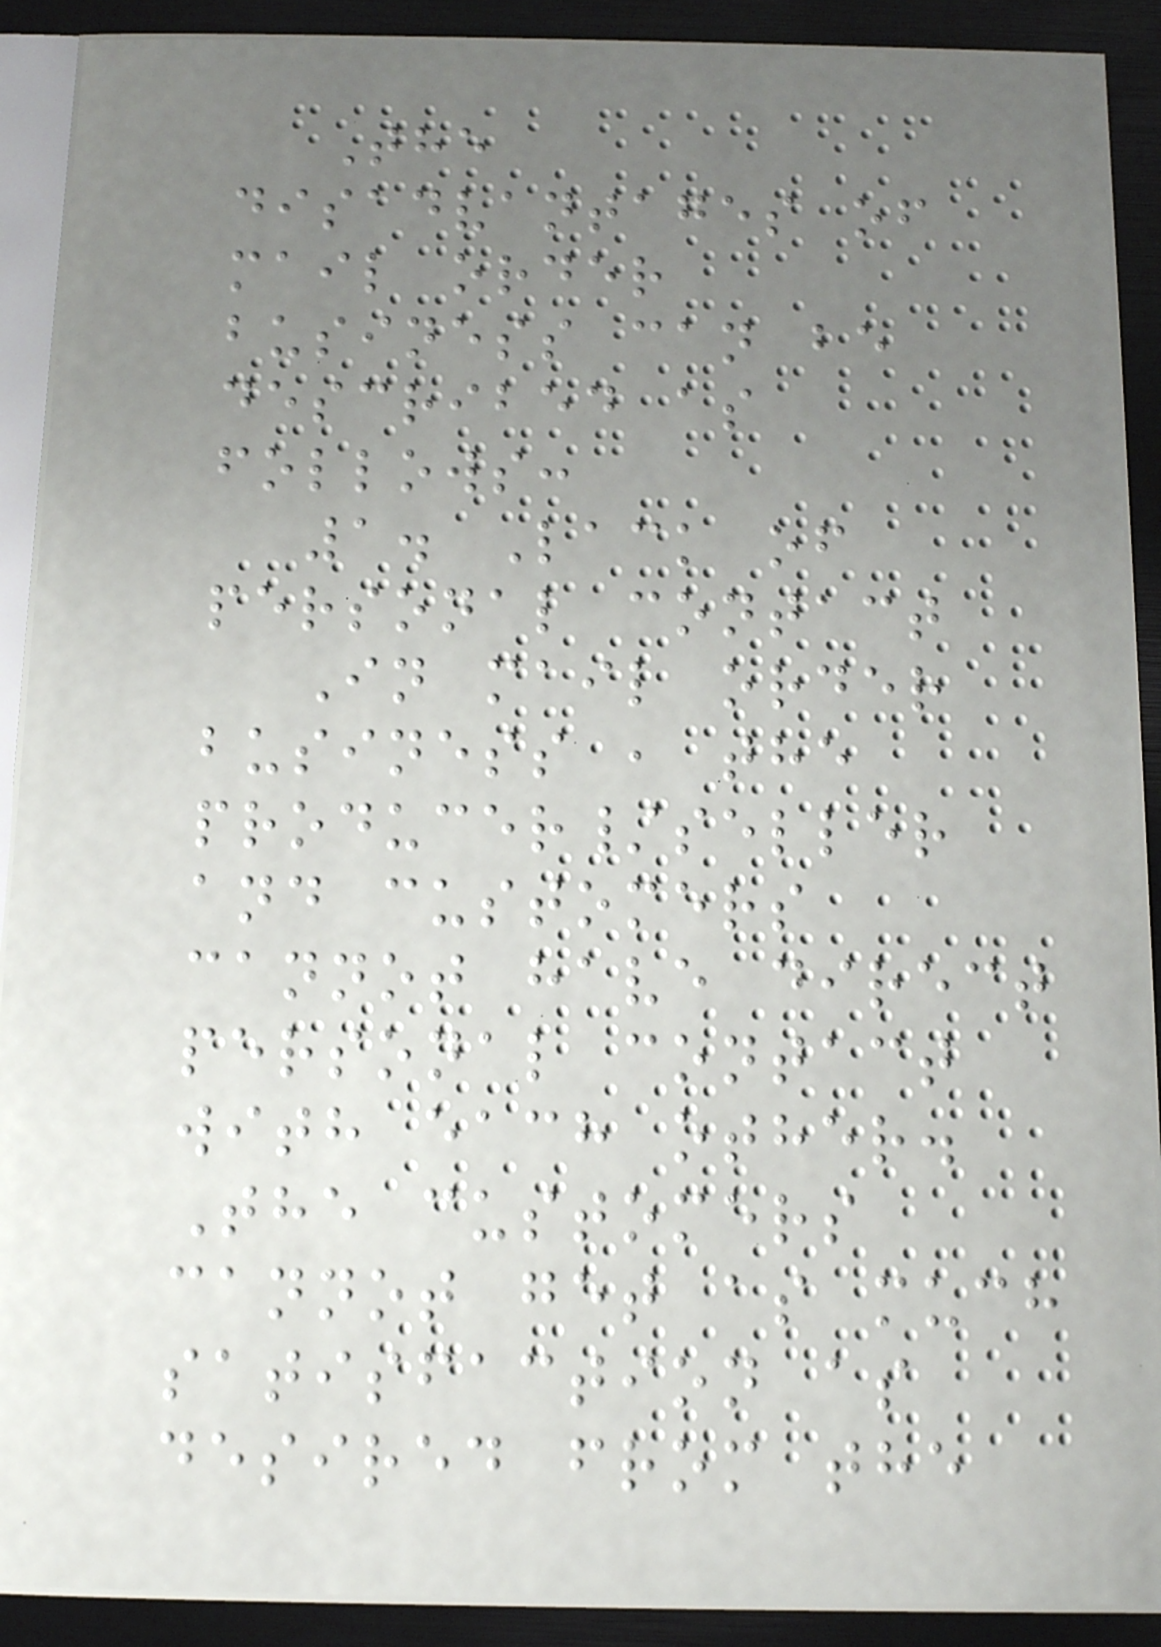The
disadvantages of
mail order
business can be
described as
follows:
1. Lack of
personal contact
In mail order
business , the
producer/seller
and customers
cannot have direct
personal contact
with each other.
The customers
cannot get as much
satisfaction as
desired from the
